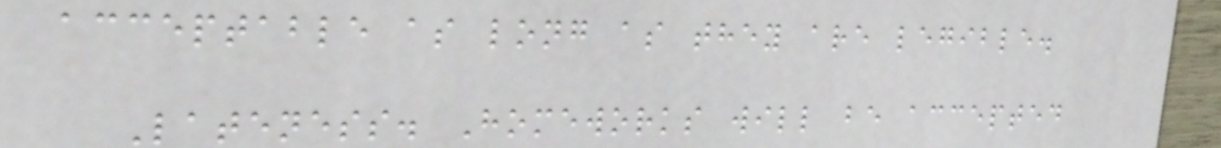acceptable as long as they are legible.
Lateness. Homeworks will be accepted
